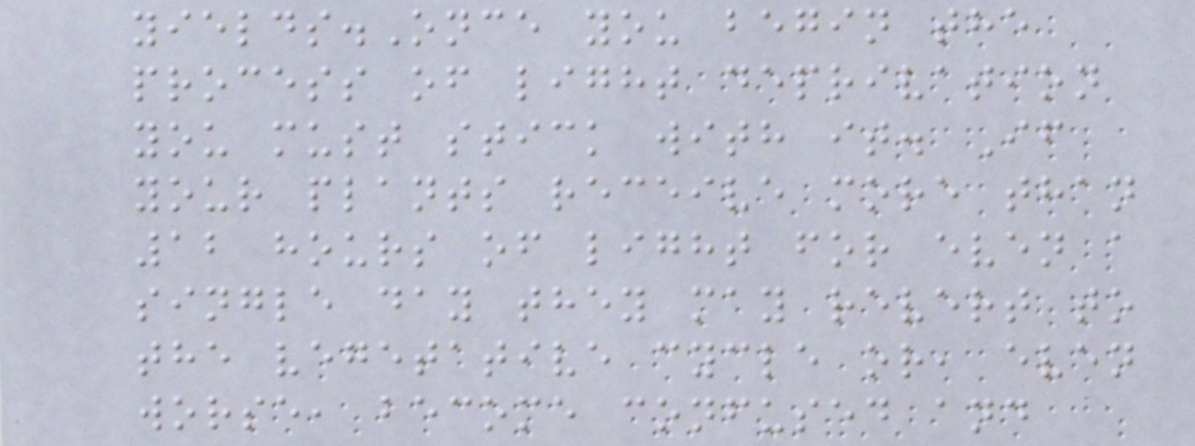yields.Once you begin the
process of light deprivation
you must stick with it. If
your plants receive more than
12 hours of light for even a
single day they may revert to
the vegetative cycle or, even
worse, become confused and
